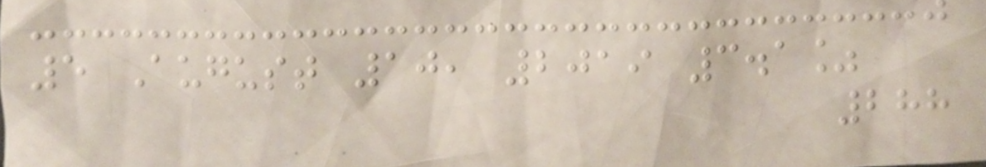5 August 10, 2019 3.1%
288
